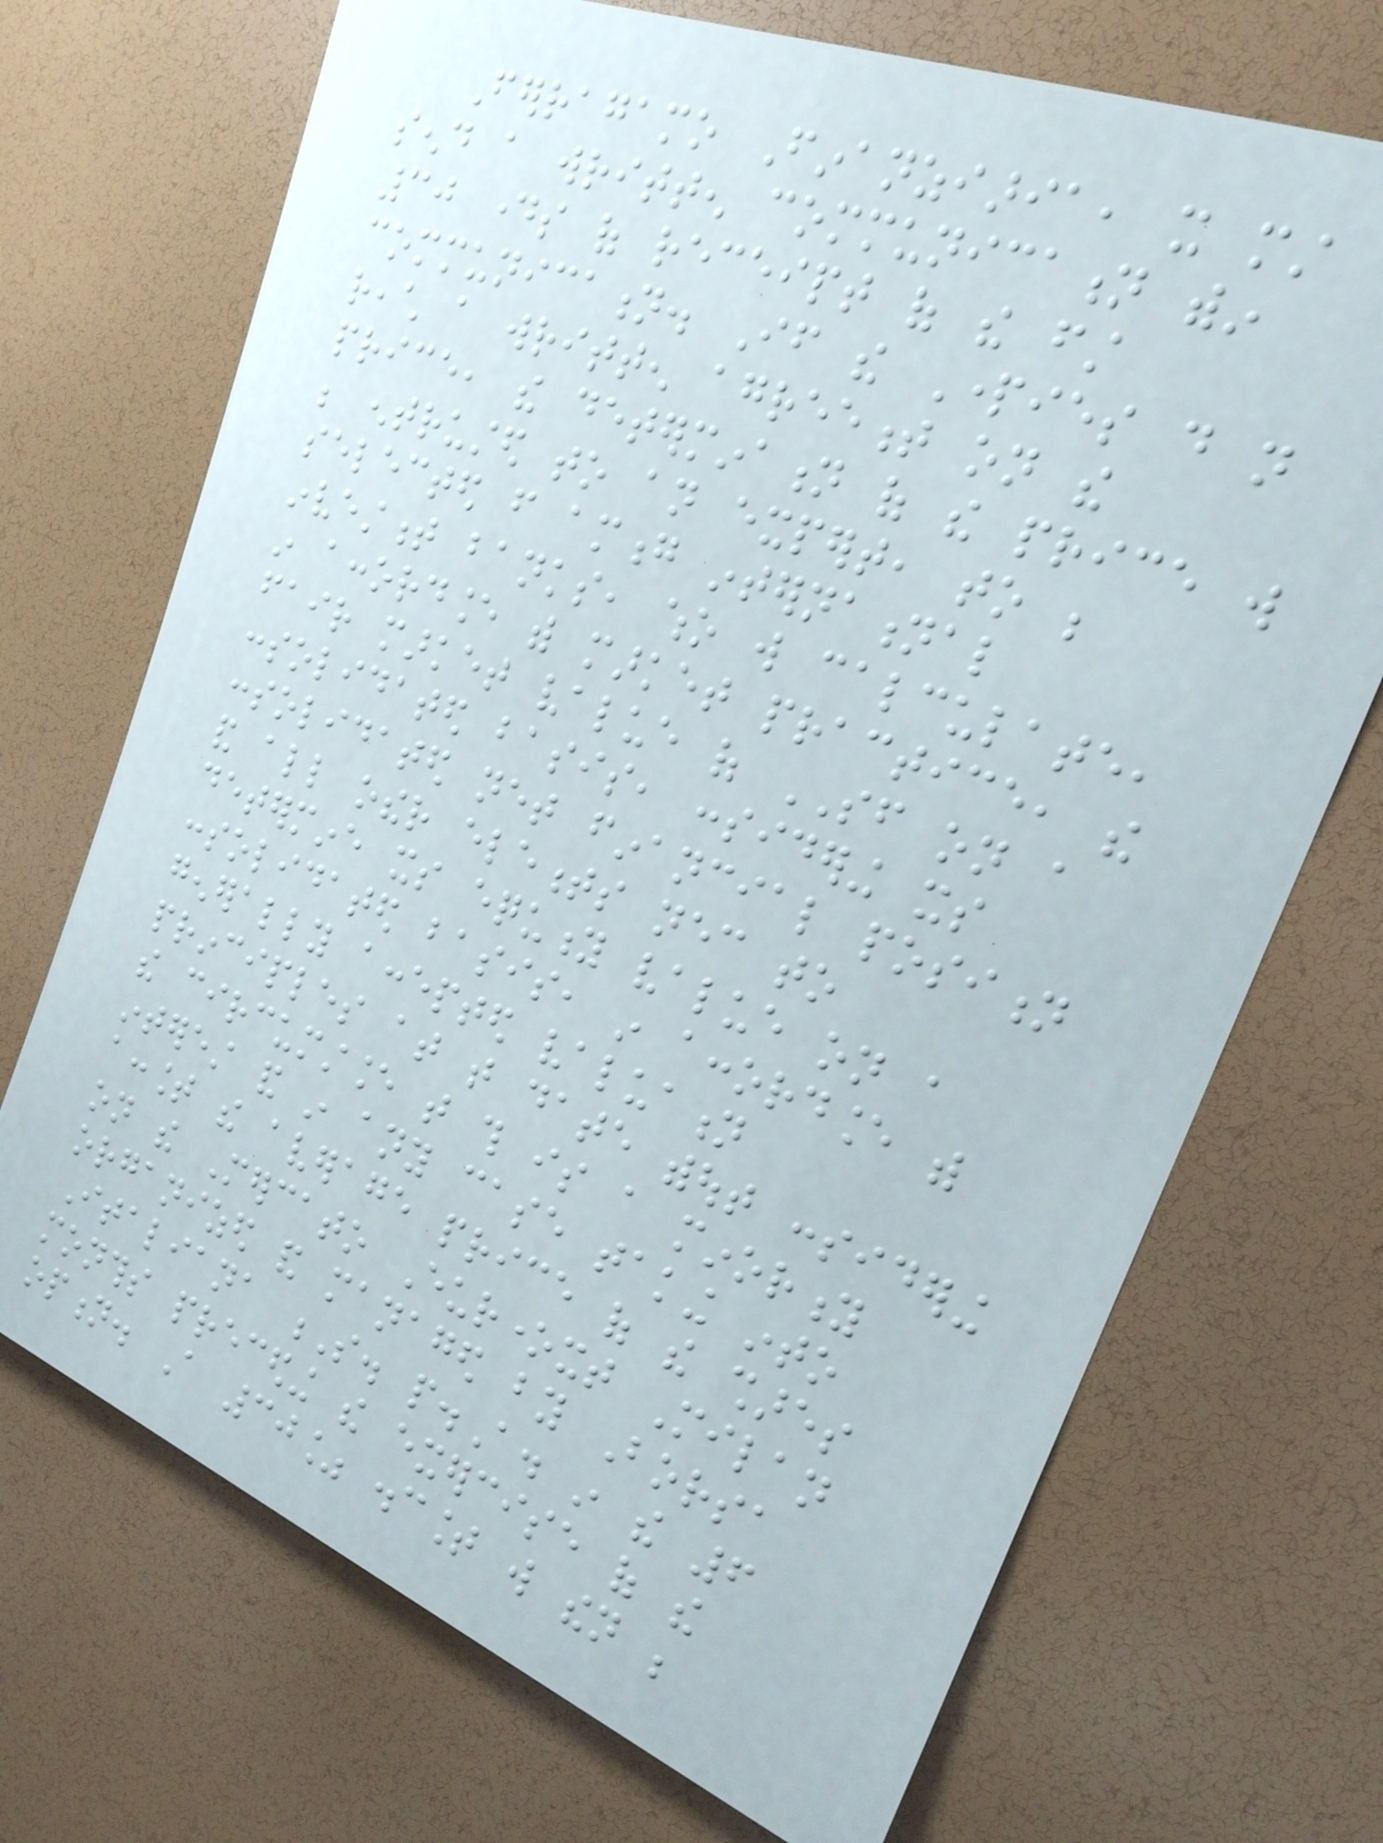Ferragamo Finanziaria, it must
send a written communication within
30 days of receipt of the first
communication. If the Parties do not
reach a written agreement on the
price, the determination of the price will
be entrusted to an expert, to be
selected from among international
investment banks, who will calculate,
in accordance with market practice, the
fair market value of SF on a
consolidated basis, considering its
consolidated net financial position
and all other elements necessary to
determine its equity value on a
consolidated basis, in accordance with
generally accepted valuation
principles at that date without considering
the circumstance that this is a minority
interest and in any case taking into
account the average price of the shares
on the Mercato Euronext Milan
organized and managed by Borsa
Italiana S. p.A. in the 6
months preceding the exercise of the
option. A 30% discount will then be
